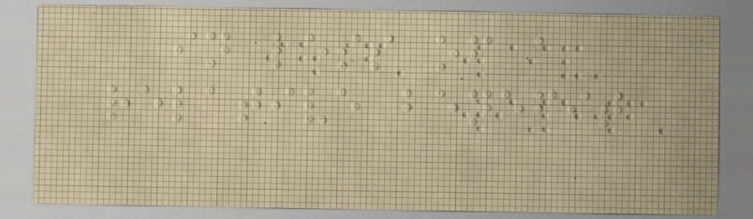in less of a
relative benefit
